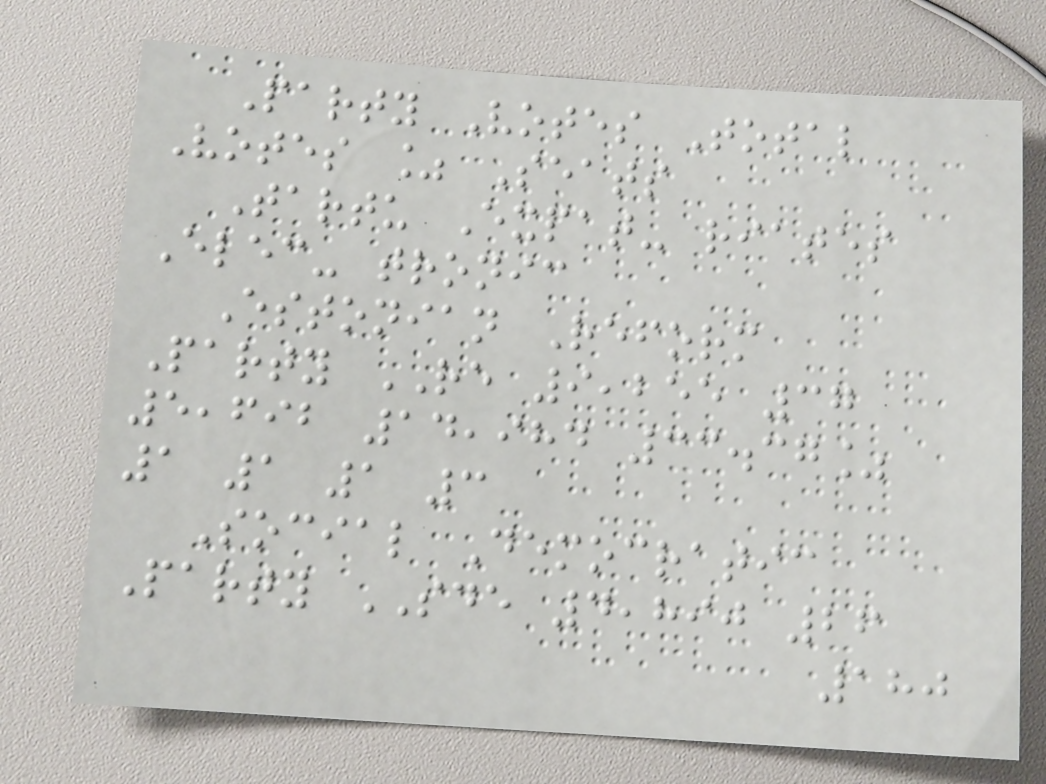Party Votes Total
Votes % Seats
Tartu Expat- riates
Elec- tronic
Estonian Reform
Party RE 9,255 37
5,692 14,984 33.37%
1 1 1 3
Social Democratic
Party SDE 4,890 26
180
